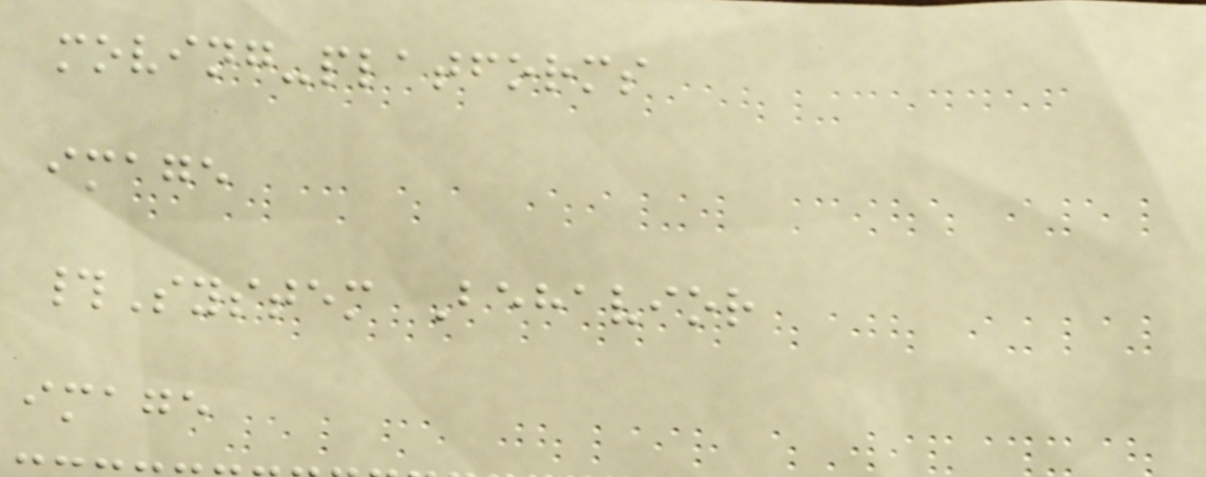moving-platforms
image
#System Behavior
image
